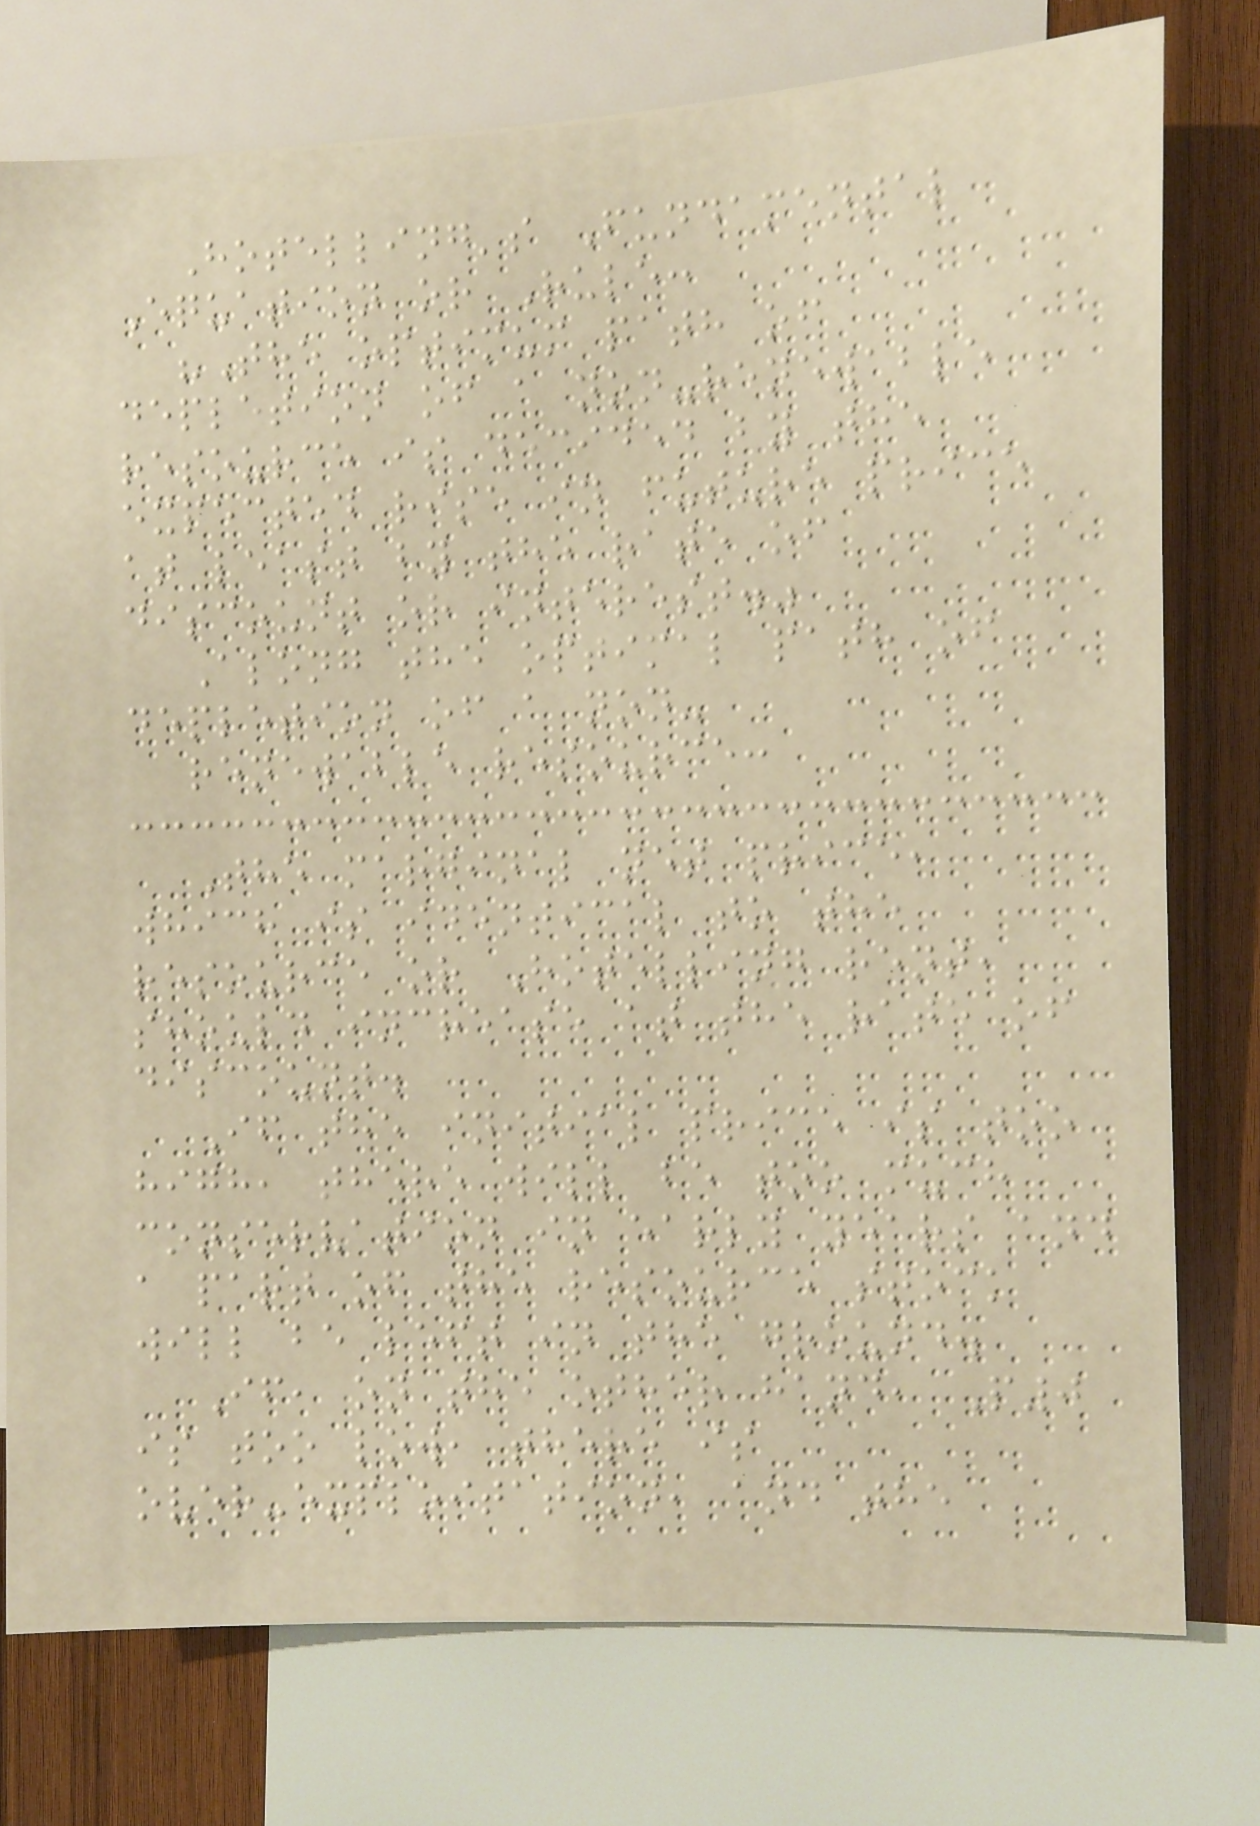Hotelling's Fundamental
Equation or Rule:
"The optimum path of
depletion of a non-renewable
resource is decided by the
expected rise in future price
at least by the rate of
discount or interest."
Along the optimal path of
depletion of a non-
renewable resource:
The marginal net price,
which is identical to the
resource or Hotelling rent,
should increase at the rate of
discount.
If the initial price is too
high, there will be too much
conservation in early years and
a part of the resource stock
will be left in the ground.
If, on the other hand, P0
is too low, there is
over-exploitation, and the
